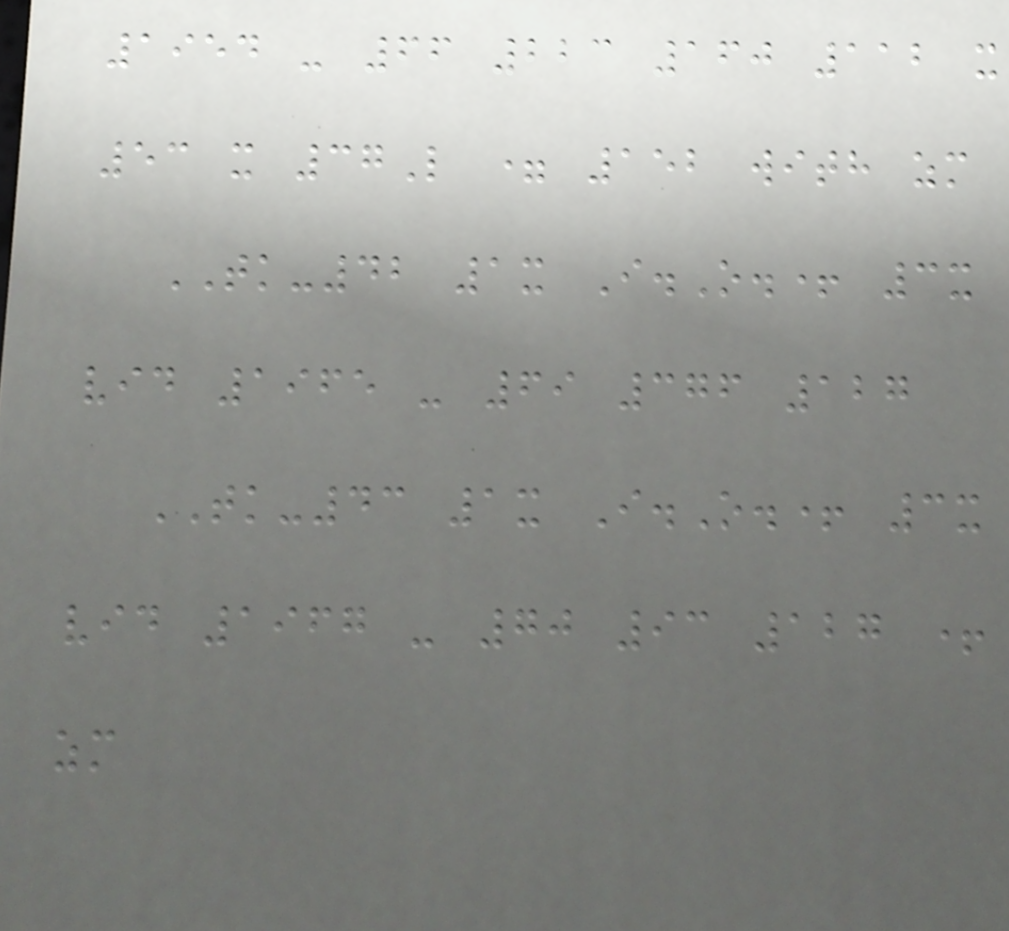1954 - 66 223 160 112 x
53 x 37L = 152 with zm
TK-42 1x I.O.+ 3x
vid 1965 - 69 376 127
TK-43 1x I.O.+ 3x
vid 1967 - 70 93 127 +
zm
